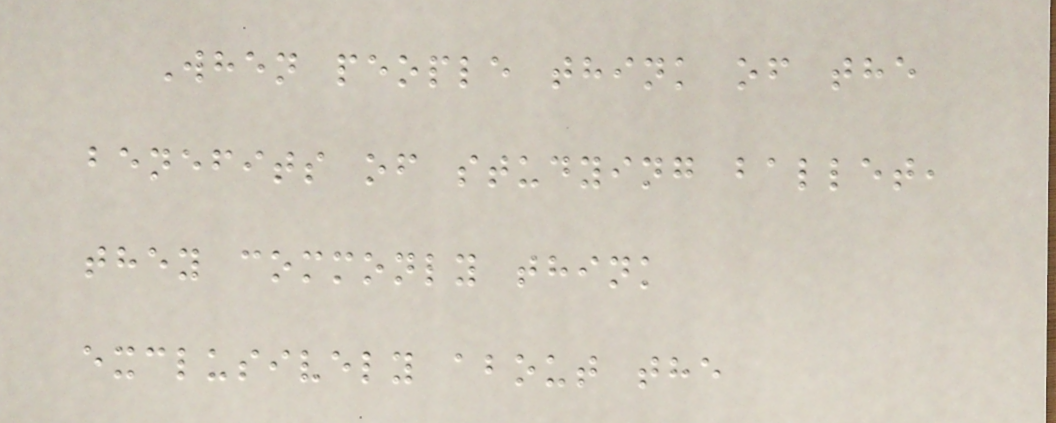When people think of the
benefits of studying ballet,
they commonly think
exclusively about the
